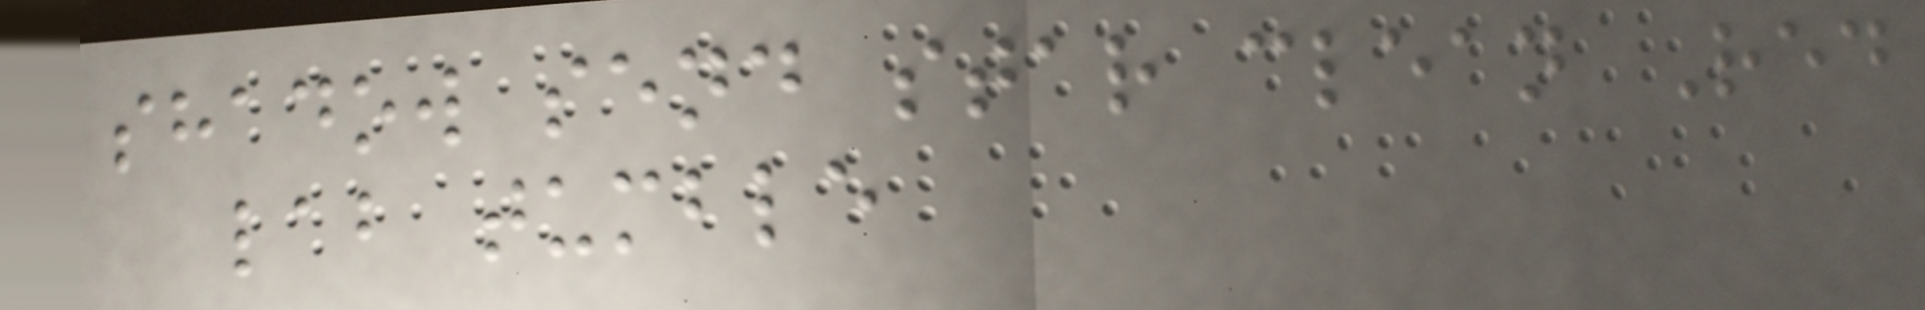shadow send star clean Red
lab tumble
